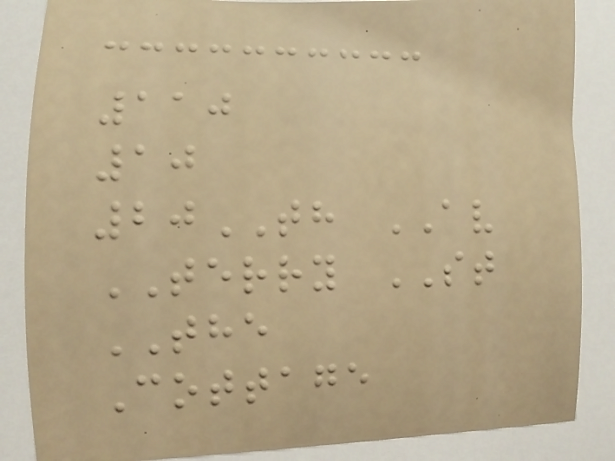110
10
20TH AV
TERRY ST
THE
Cottage
